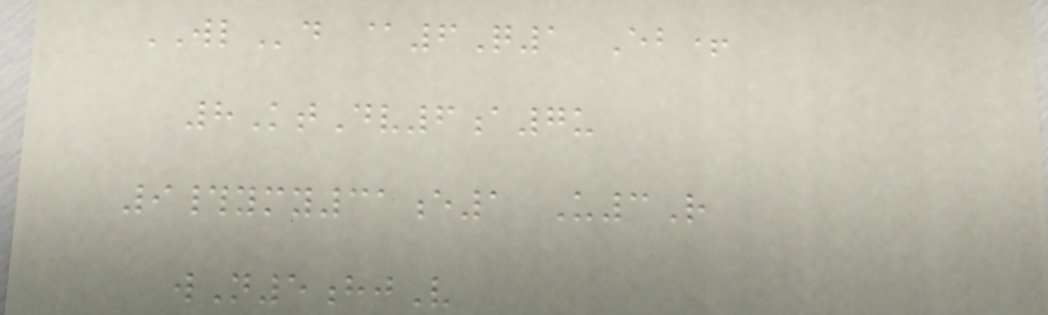WLd @6Q1 Eb+
8KtDv6a7u
9#ymy31e1 U3R
wN5hjV
